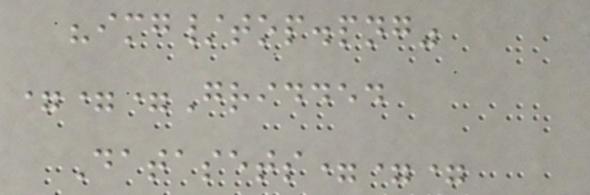"img/top.png"
===Gridded
Datasets===
